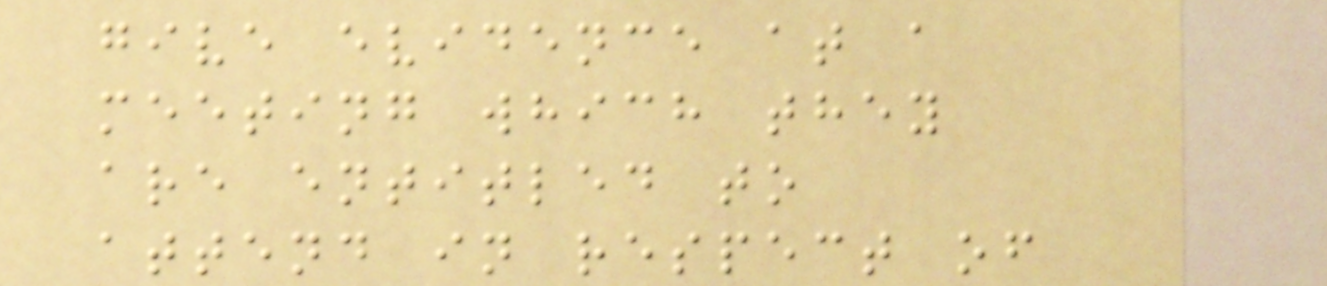give evidence at a
meeting which they
are entitled to
attend in respect of
